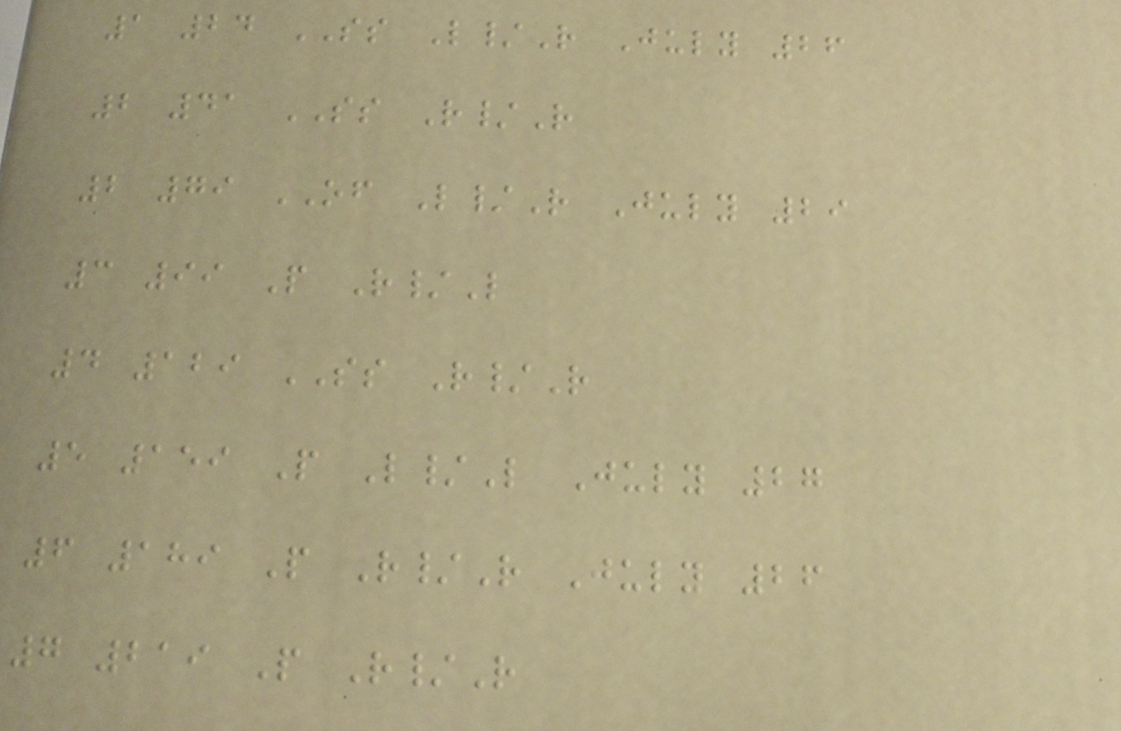1 24 SS L/R July 26
2 41 SS R/R
2 79 OF L/R July 29
3 99 P R/L
4 129 SS R/R
5 159 P L/L July 27
6 189 P R/R July 26
7 219 P R/R
